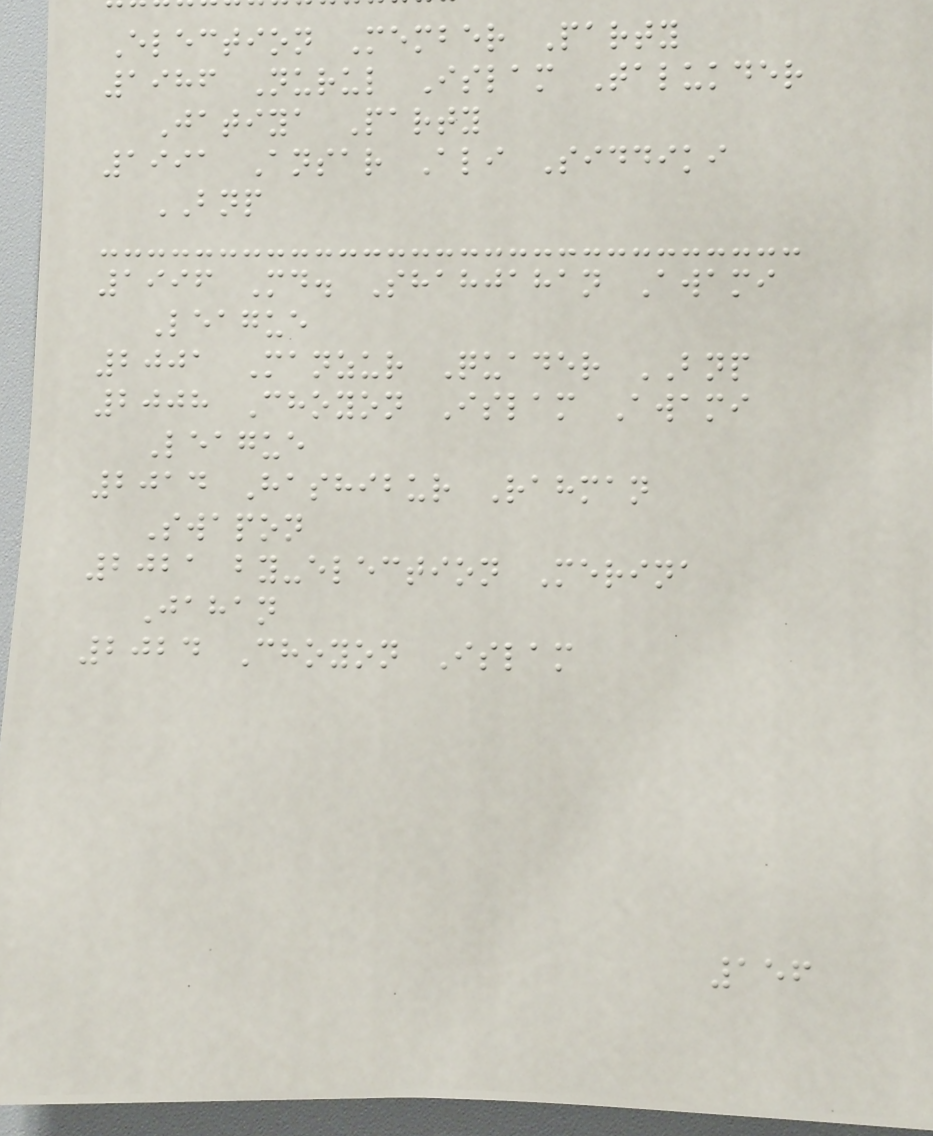Election Member Party
1986 Nurul Islam Talukder
Jatiya Party
1991 Ansar Ali Siddiki
BNP
1996 Md. Shahjahan Awami
League
2001 Manzur Quader BNP
2008 Choyon Islam Awami
League
2014 Hashibur Rahman
Swapon
2021 by-election Merina
Jahan
2024 Choyon Islam
156
